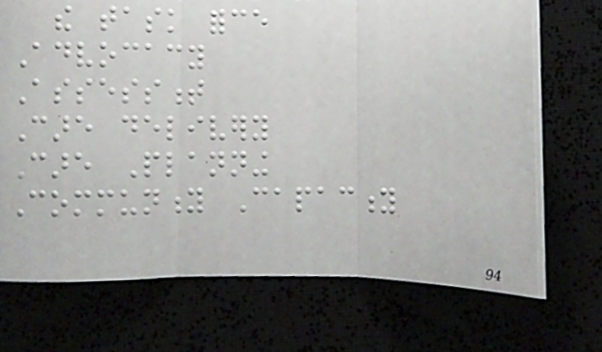the task force
Advocacy
Assessment
Care delivery
Care Planning
Community Capacity
